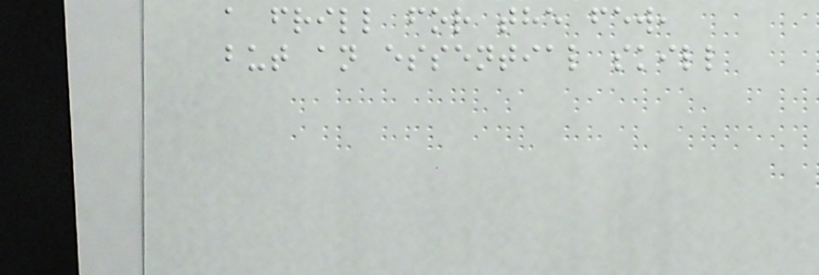a frill for the few,
but an essential skill
